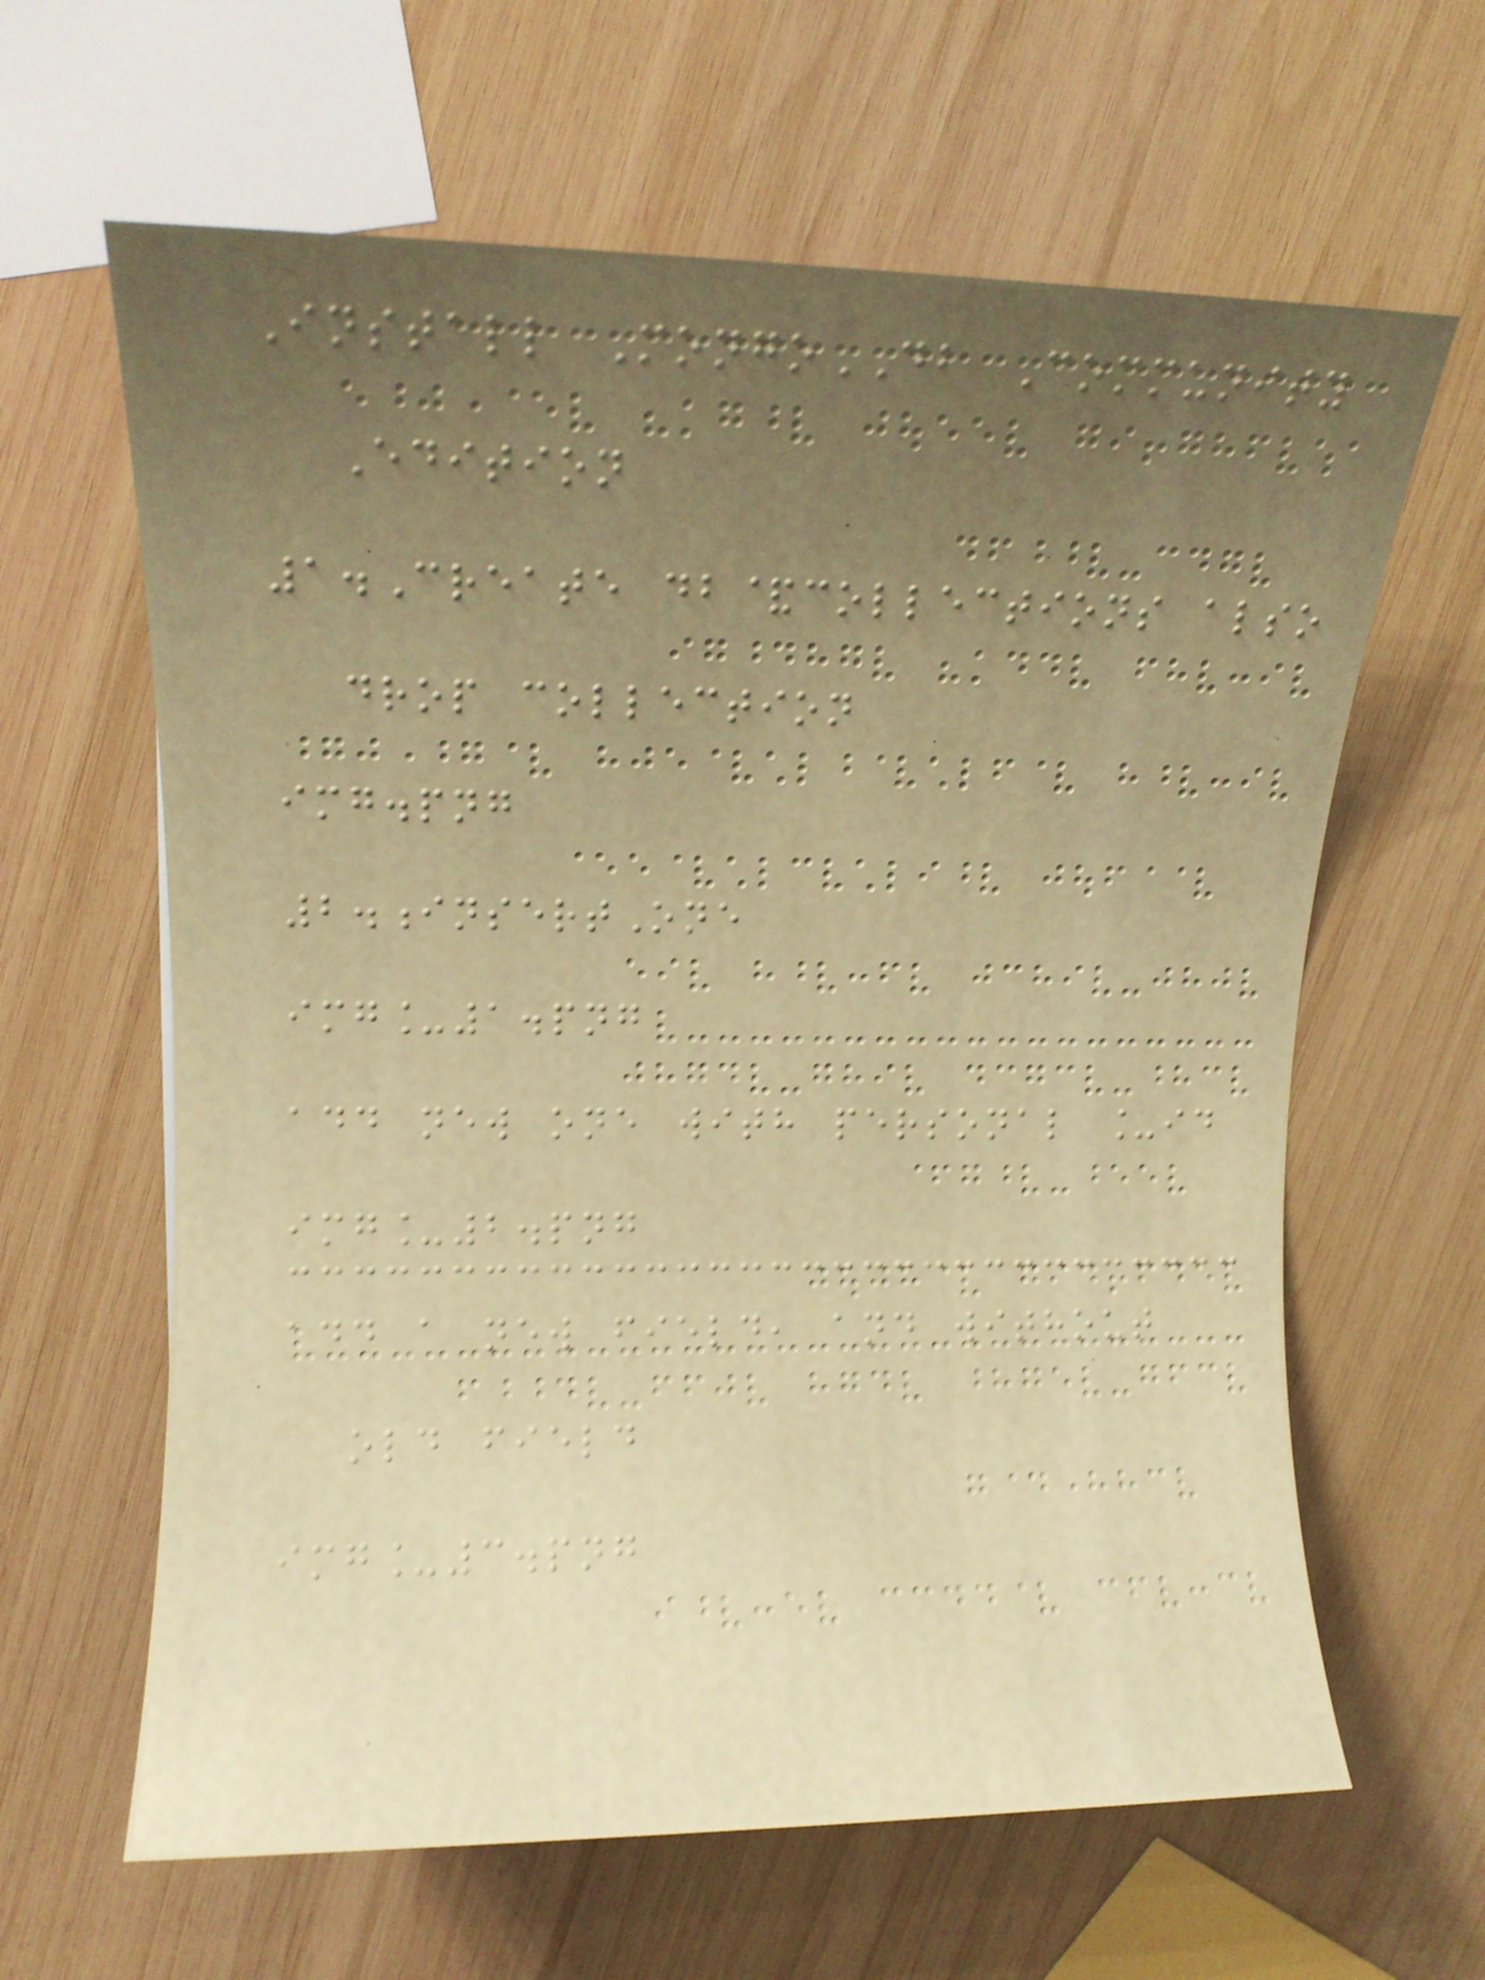Install MongoDB Community
Edition
1.Create db&collections also
drop collection
img.png
2.insertOne
img_1.png
add new one with personal _id
img_2.png
add a new field, and without
old field
img_3.png
